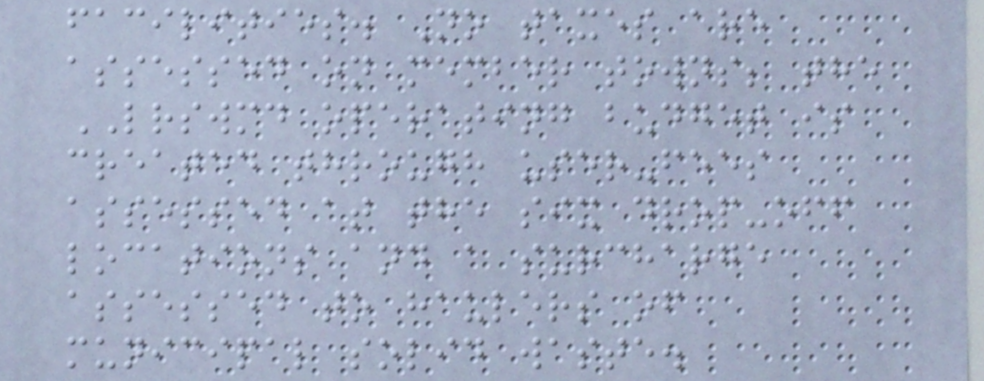facilities. No taxes are
assessed on member towns; the
LRSWMD operating budget is
created through user-fees
assessed at the six drop-off
locations and a surcharge
assessed to haulers of
municipal solid waste.
